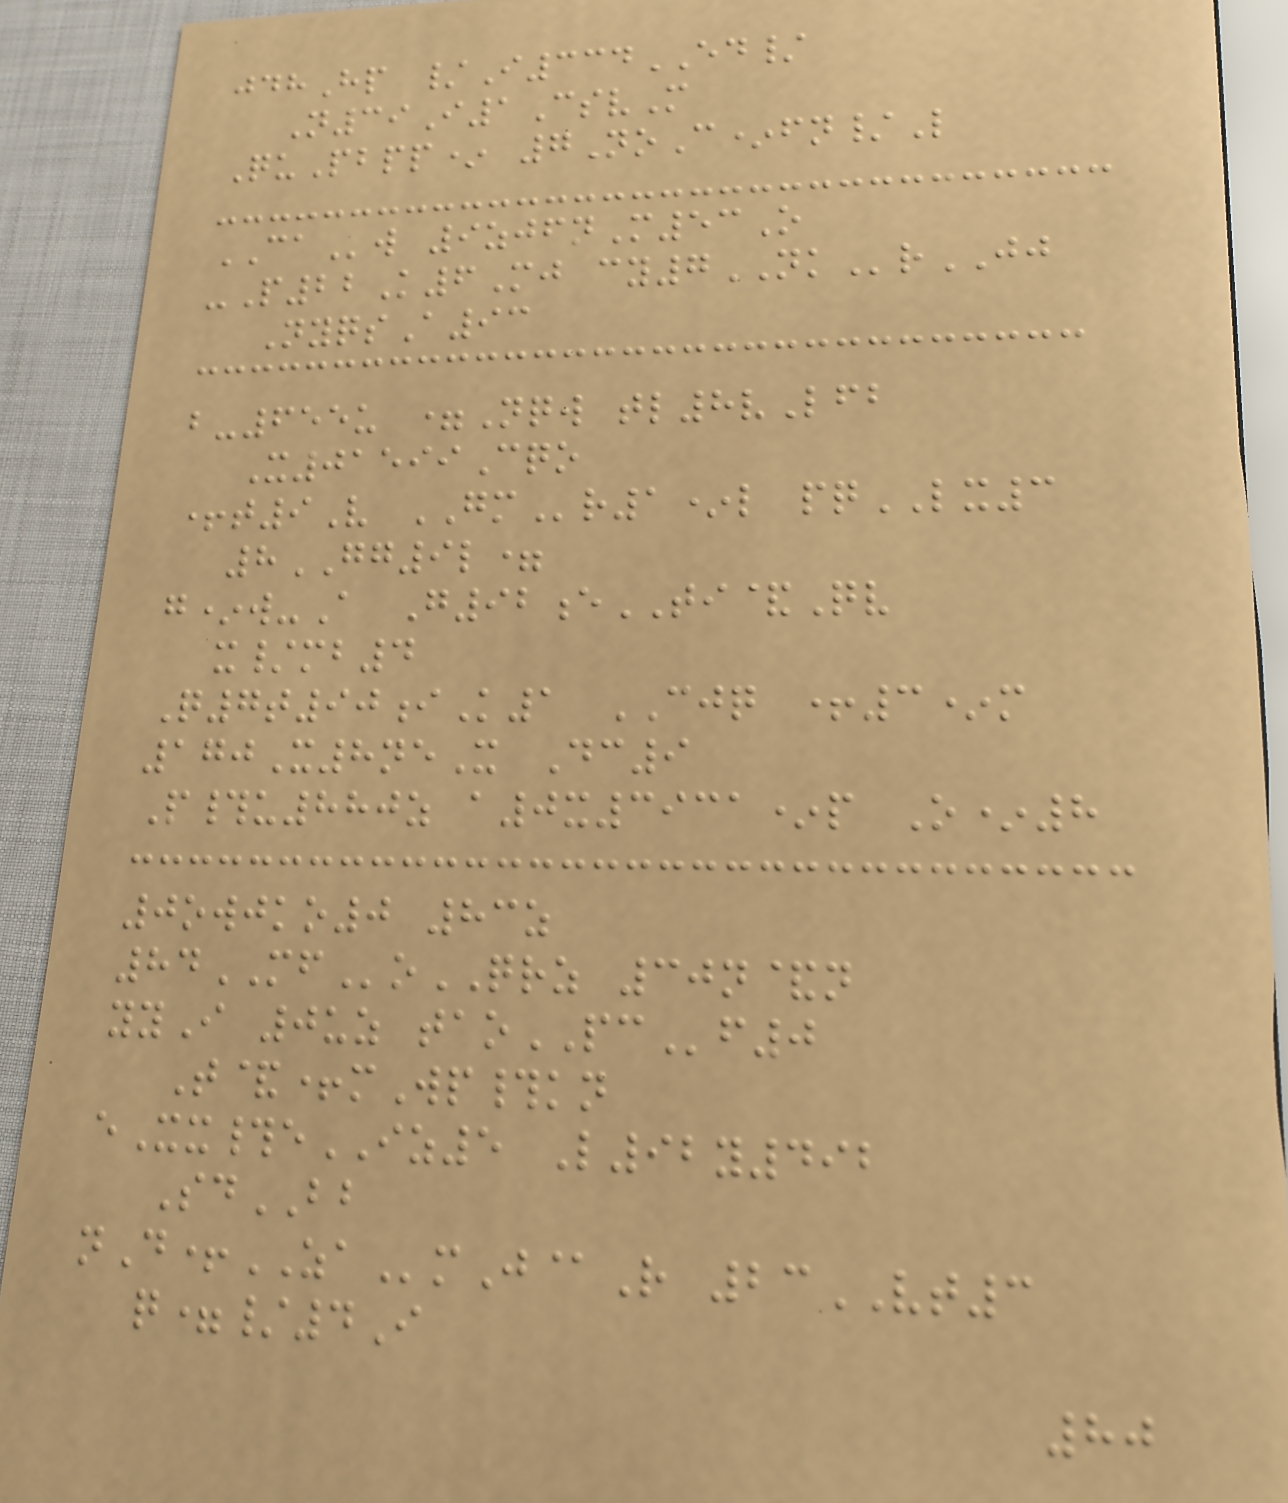jdhHp /I334ED/
N39I1CsvM
QuPbpp* 7NoC*fn/L
CAw 9zjfnM53O
-P22K6Mj cy7NKrJJ
NyqsA93
b-655u =Nqw tl8vLfb
X01599Cqo
+t9V GMr1*l pqLX3
8GG9l=
g*w-A G92eTI&Qv
x/mb4
Q7t90iK1 CJQ +3*m
170X8neX Dc9
P#u880z a0x3931*p O*8
0owjko0 83z
84MFoQRZ 30n&n
yyI 0uz taoPCf0
T&+mWp#kn
eXx#eIZ5 L92y492
SdBB
nD+ZAmJ@R 23VT3
q=/4I
80
